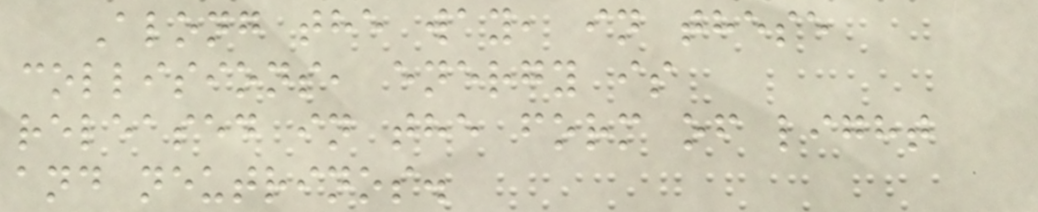Along the way, in these
collisions, energy is
released in the form of light
and neutrinos.
